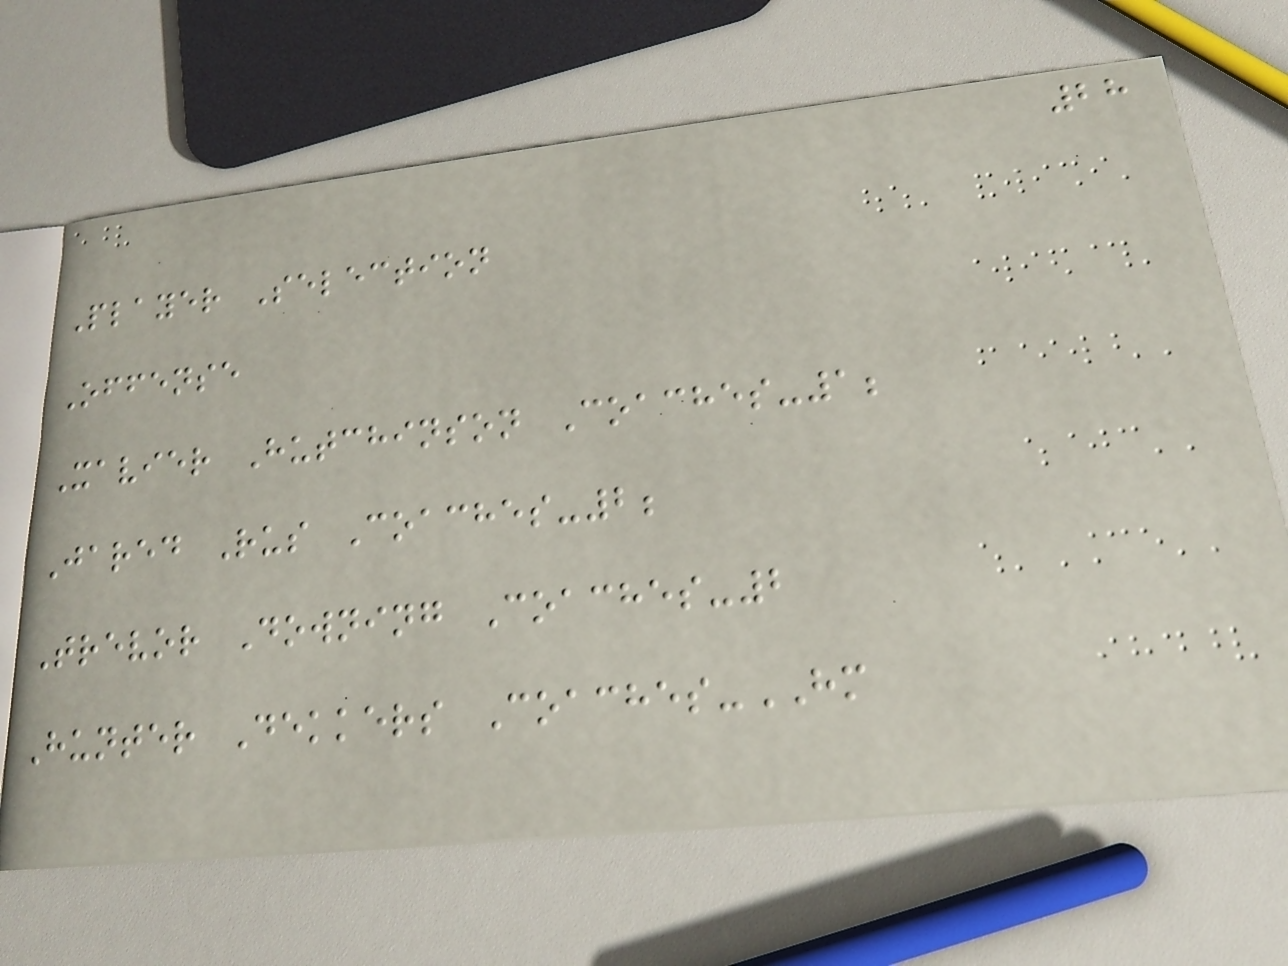28
Player Selection
Offense
Xavier Hutchinson Coaches-1;
Jared Rus Coaches-2;
Trevor Downing Coaches-2
Hunter Dekkers Coaches-HM
